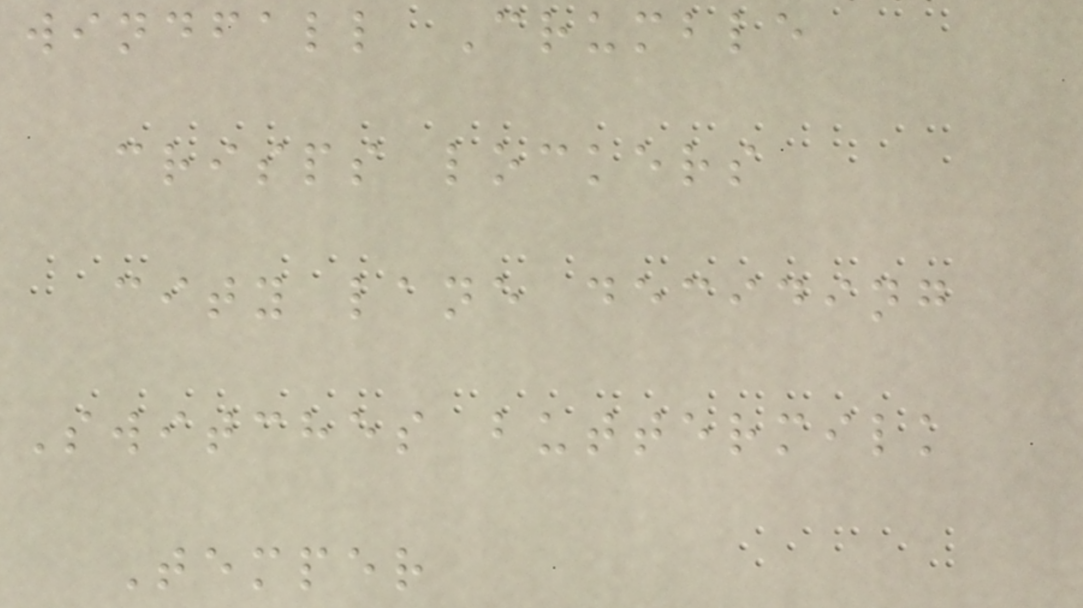windfall Crumble
crisps lockers
city lane deciding
Switches buttermilk
Temper
